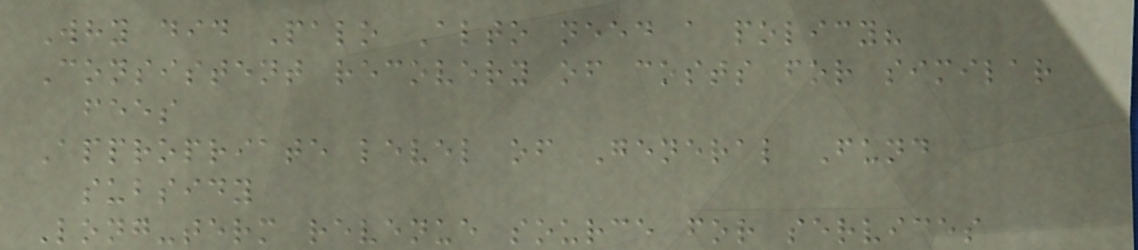Why did Palo Alto need a policy?
Consistent recovery of costs for similar
fees
Appropriate level of General Fund
subsidy
Long-term revenue source for services
